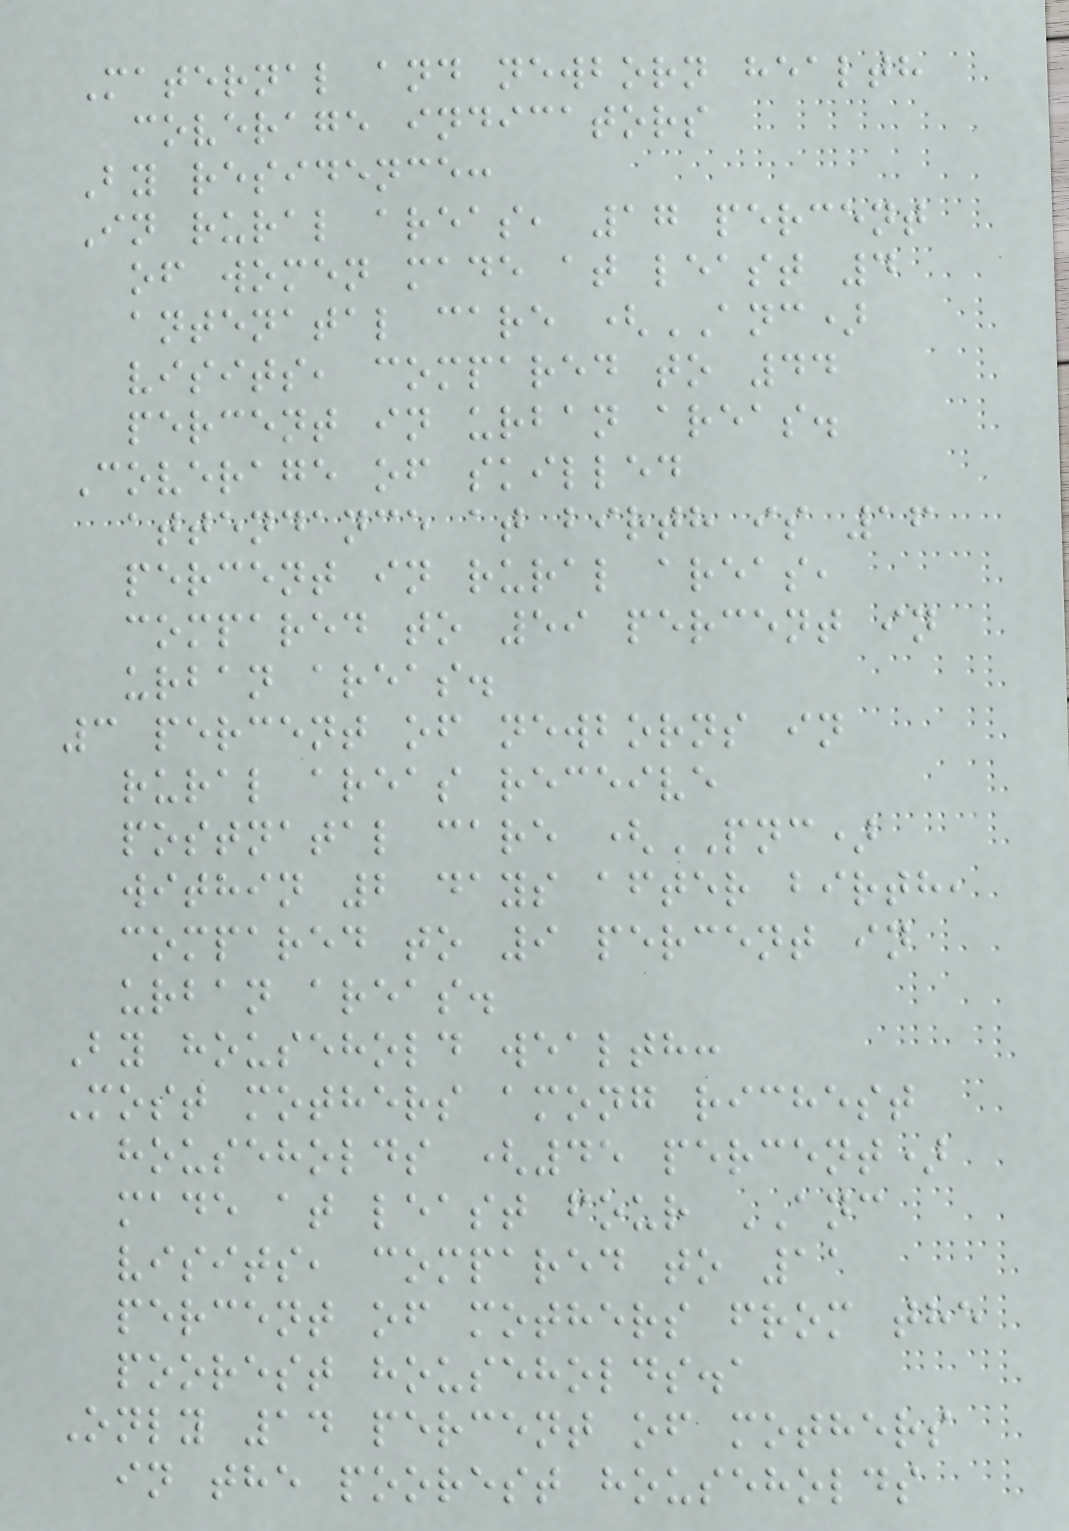Maternal and newborn health
coverage indicators
By residence:
In rural areas, 17 percent
of women made at least 4
antenatal care (ANC)
visits, compared to 44
percent in urban areas.
Coverage of skilled
attendance at birth is 16
percent in rural areas,
compared to 59 percent in
urban areas.
3 percent of newborns in
rural areas receive
postnatal care (PNC)
within 2 days after birth,
compared to 9 percent in
urban areas.
By household wealth:
Most mothers among richest
households (45 percent)
made at least four ANC
visits, compared to 11
percent of mothers from the
poorest households.a
Only 14 percent of mothers
in the poorest households
